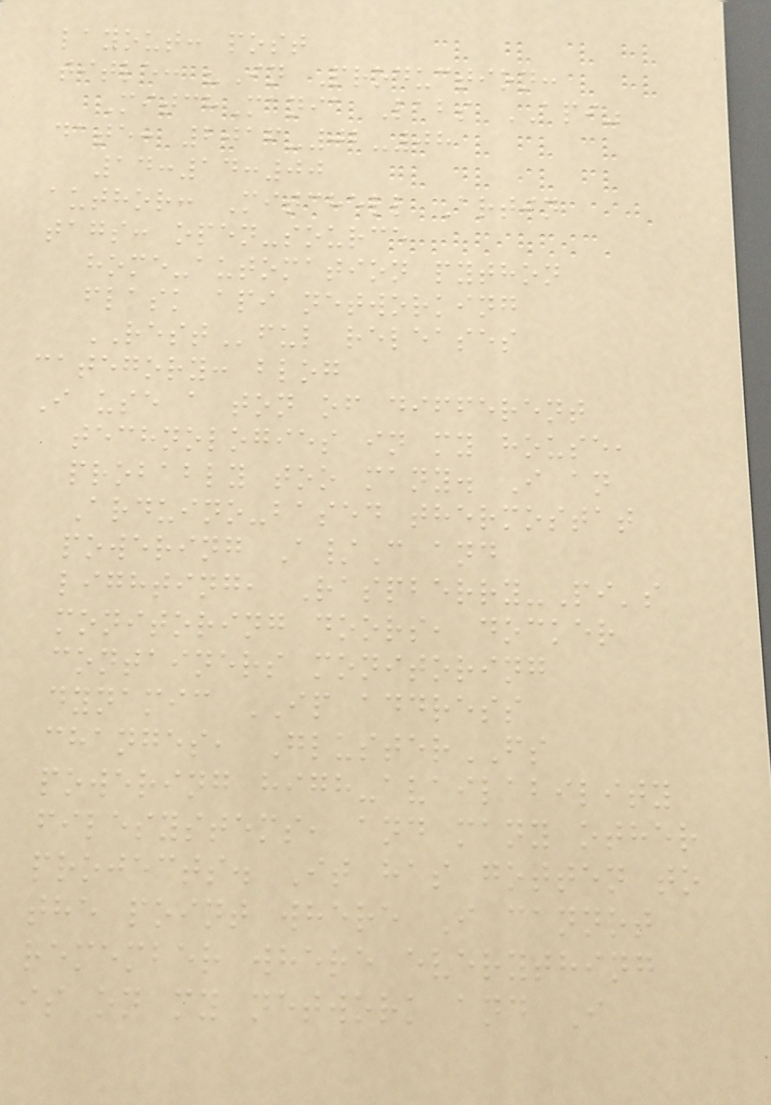layout: post
title: "In Production:
MitchMania Labs API"
date: 2016-02-08
14:14:00
author: Mitchell Artin
tags: open-source
home-automation python
flask api networking
RESTful releases
category: blog
I use a ton of different
technologies in my house,
probably too many. I an
Arduino-based thermostat
powering A/C and
lighting, Raspberry-Pi's
monitoring doors, docker
containers monitoring
dynamic IP address
changes, GlusterFS
powering high-availability
filesystems, and many other
projects. It has gotten to
the point where I cannot
remember where everything
is on my network and I
